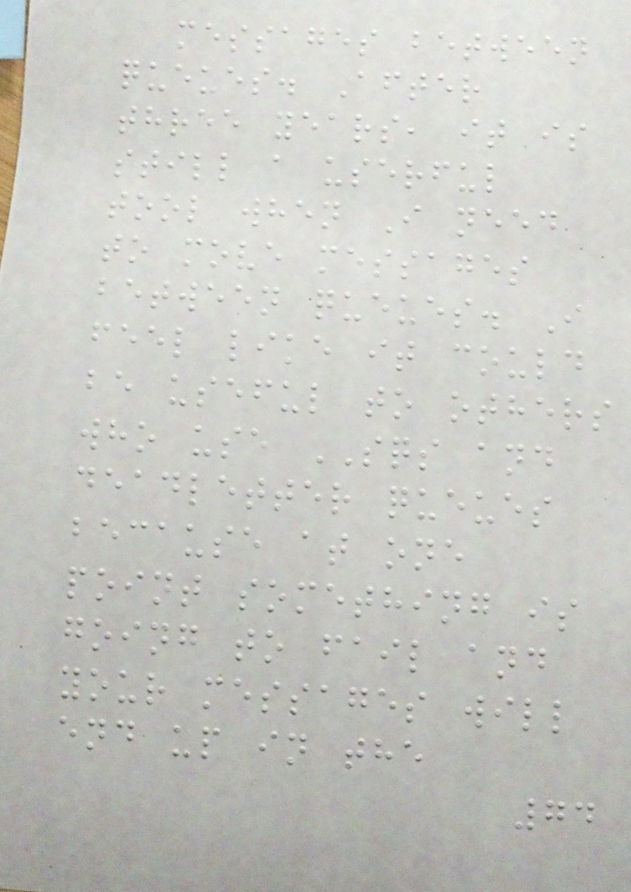messages between
queues. After
three years, it is
still a userful
tool when I need
to move messages
between queues. I
feel like it could
be useful to others
who use SQS and
deadletter queues
because at one
point something is
going to fail and
your messages will
end up in the
74
